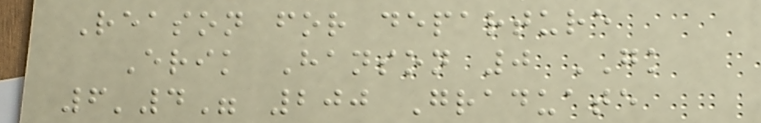Reason for departure
Erik Hanson 0 GK
6'4" 200 Graduate
